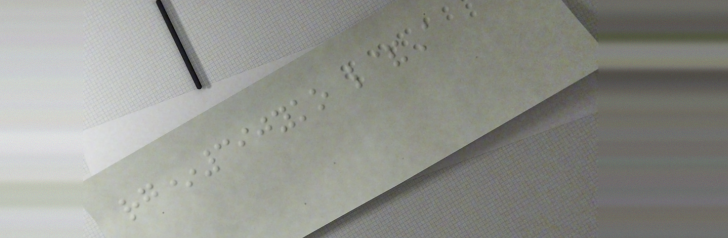rg*390yko l&A
